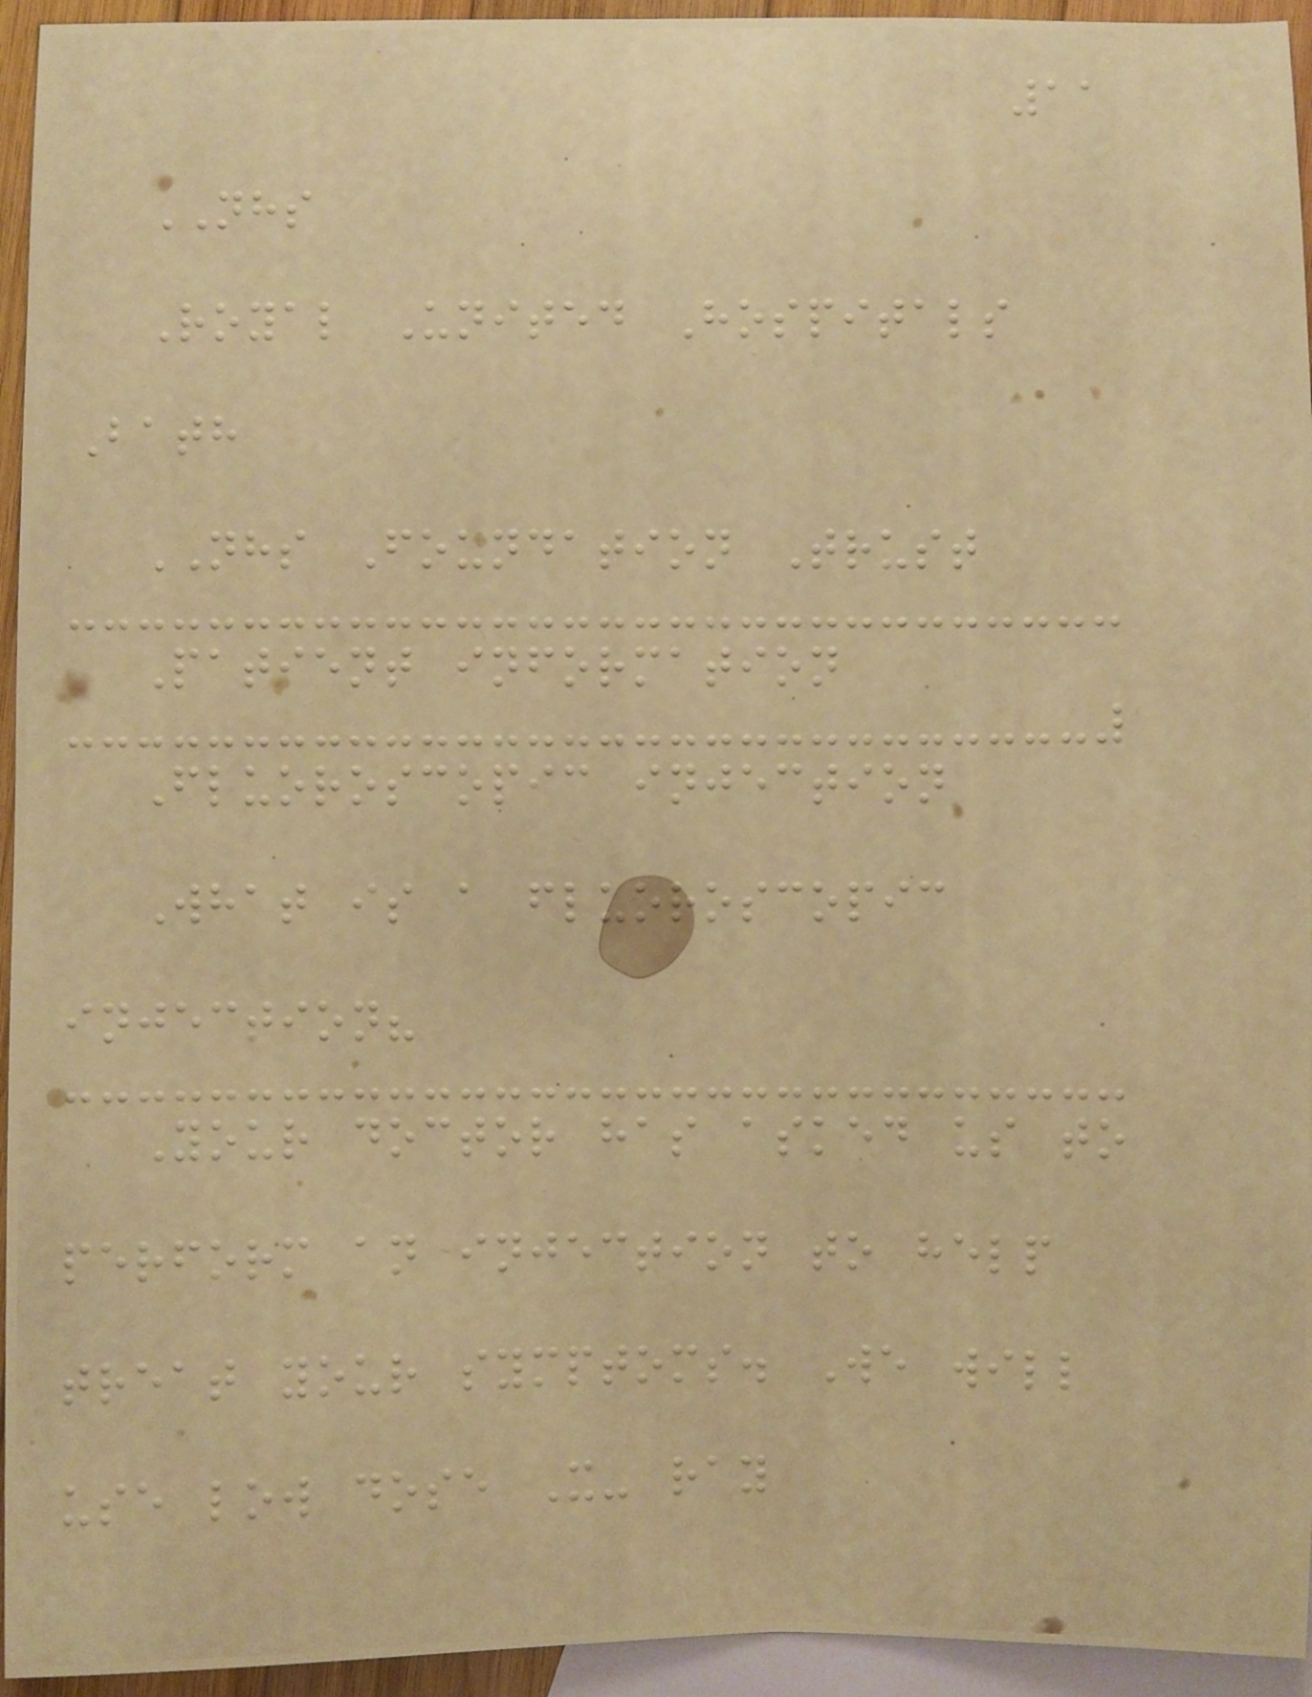11
NHS
Royal United Hospitals
Bath
NHS Foundation Trust
Patient information
Fluoroscopic injection
What is a fluoroscopic
injection?
Your doctor has asked us to
perform an injection to help
treat your symptoms. We will
use low dose X- ray
